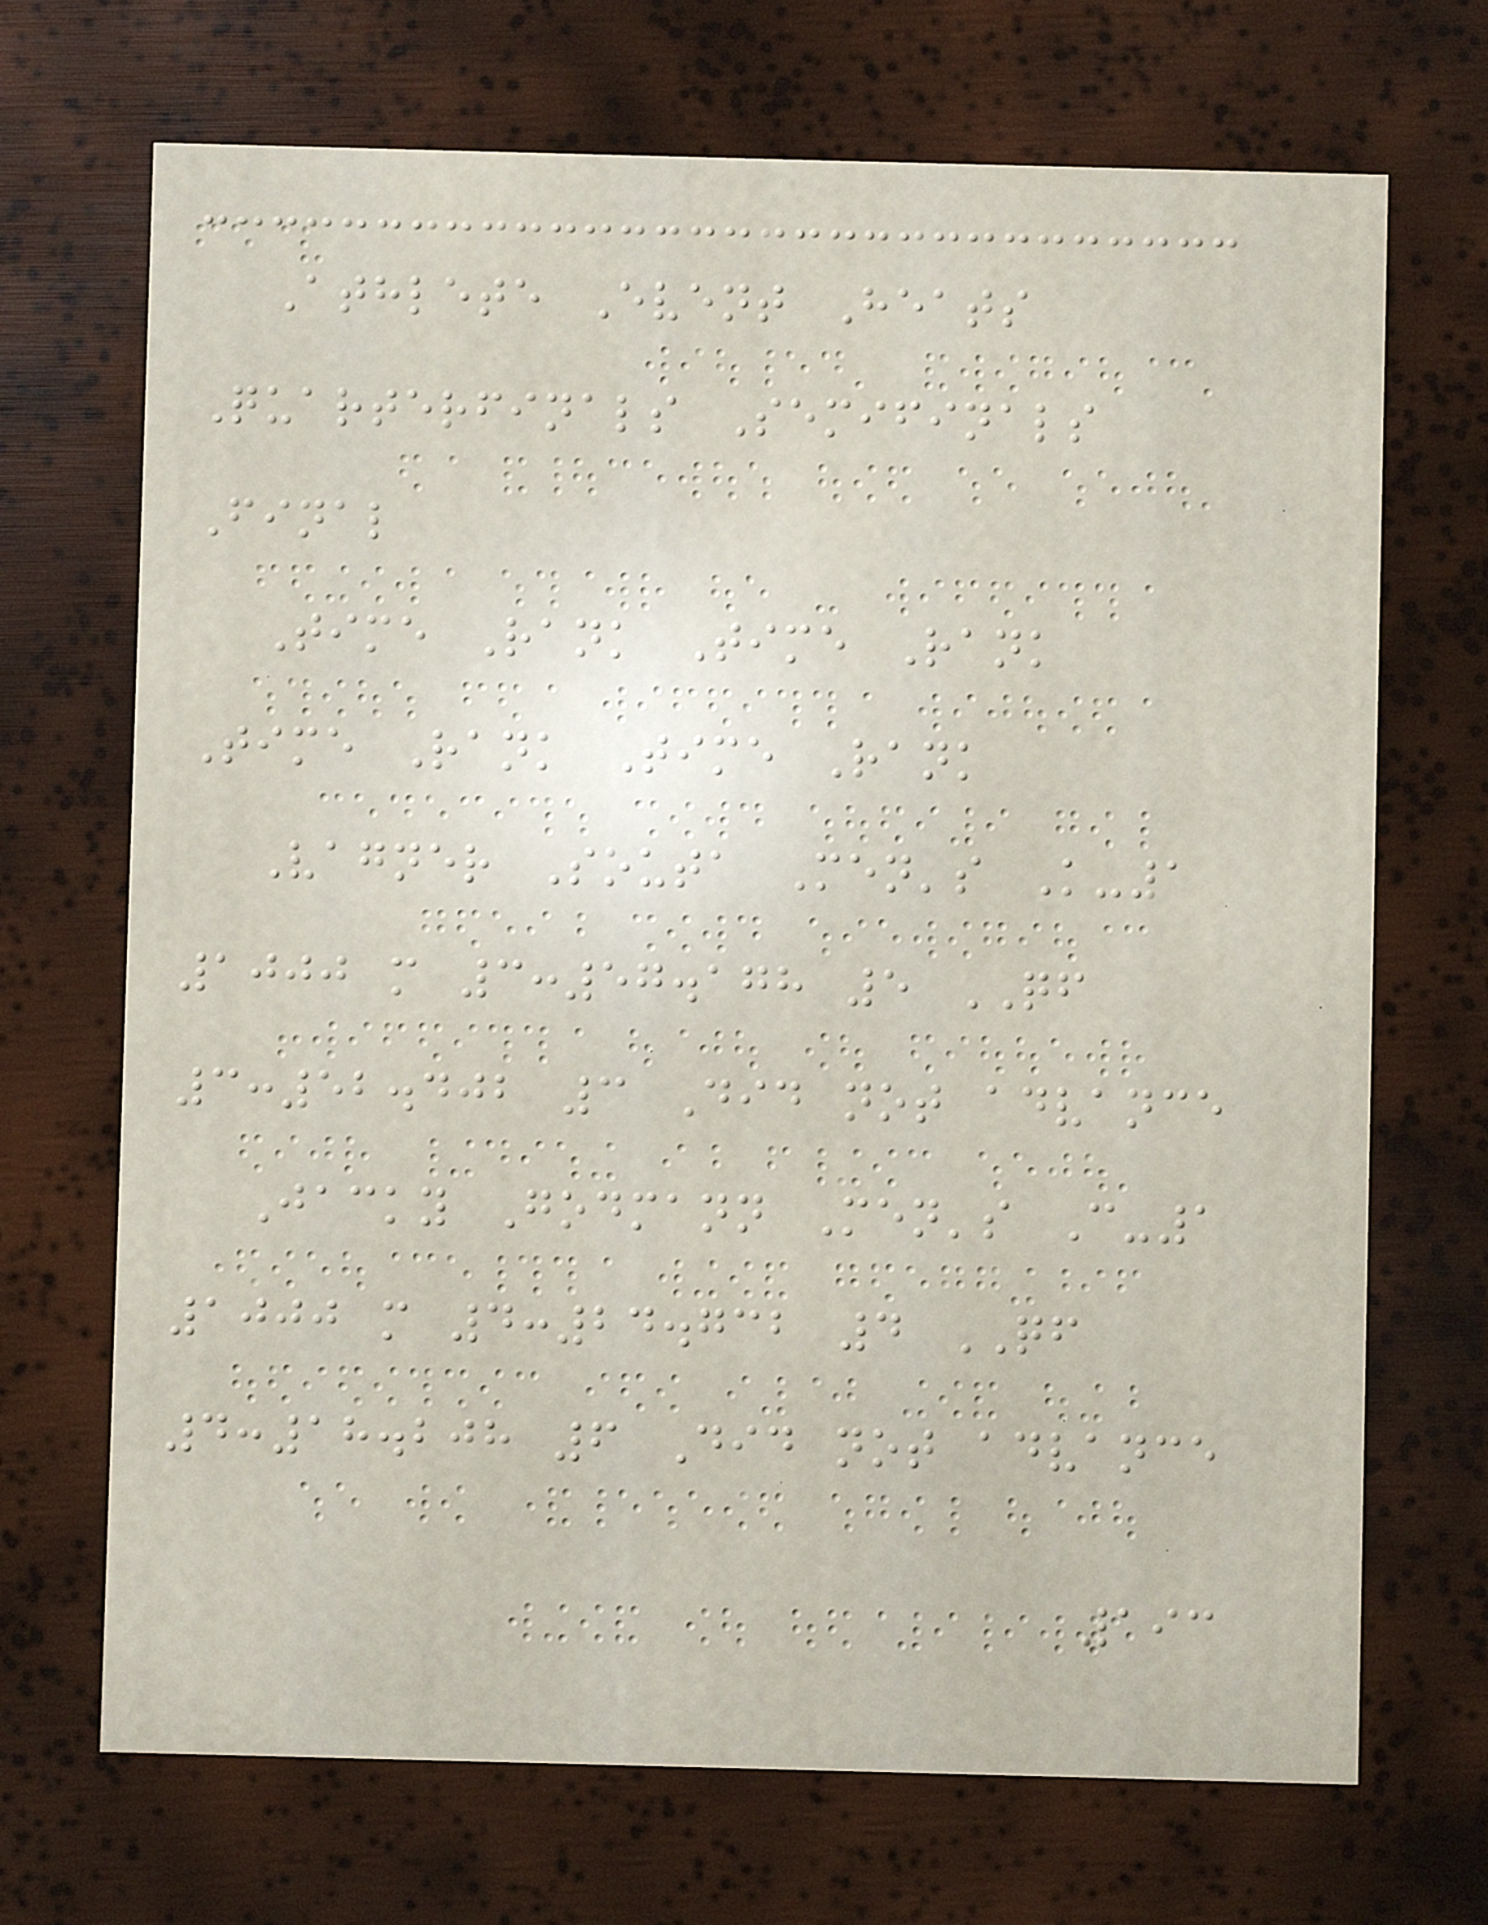Athlete Event Heats
Quarterfinals Semifinals
Final
Time Rank Time Rank
Time Rank Time Rank
Vagner Souta Men's K-1
1000 m 3:57.178 5 QF
3:52.402 3 Did not advance
Jacky Godmann Men's C-1
1000 m 4:24.732 4 QF
4:18.208 6 Did not advance
193
